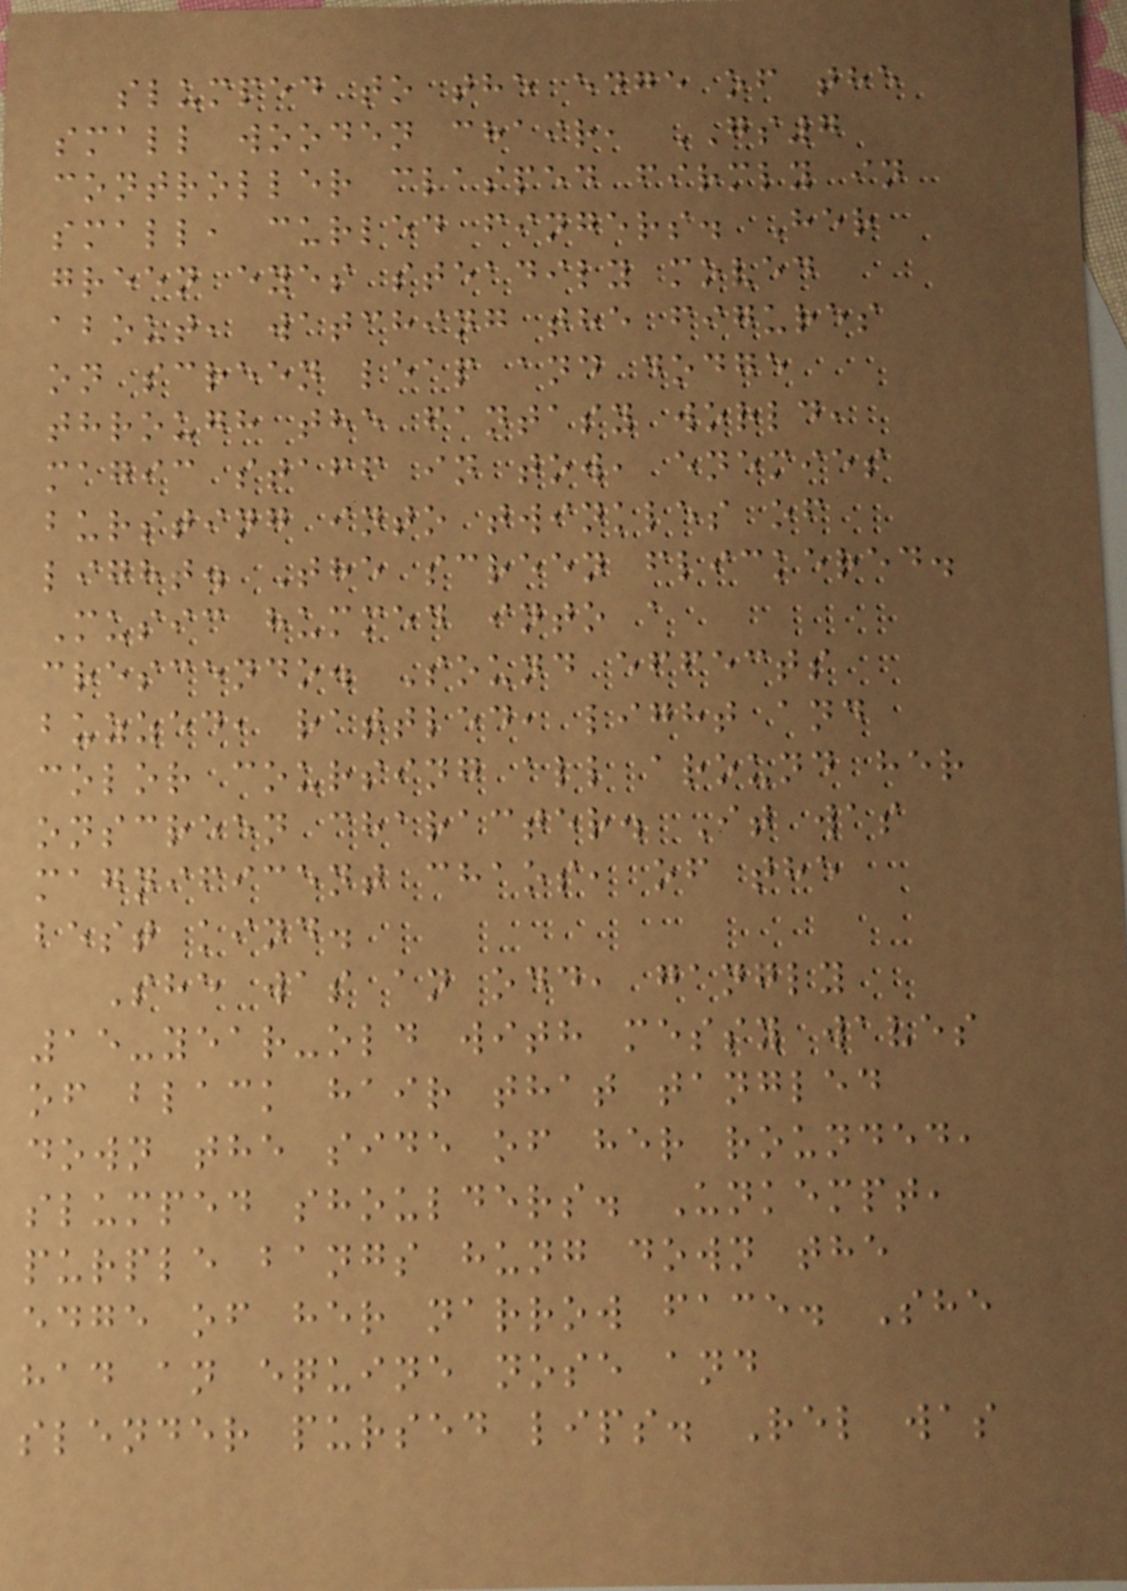slumped to the edge of the
small wooden chair, GS7
controller clasped firmly in
small, curled fingers. Her
green eyes steadily moved
about, watching the figures
on screen leap and dodge
through the fantasy world,
magic staff in tow, enemies
bursting into twinkles of
light. The screen flickered.
Music hummed into a
crescendo. Sound effects
buzzed, rattled, light and
color coursing all around her
onscreen character. It was
magnificent chaos, of the
best kind.
She was an odd, gangly
15-year-old with messy waves
of black hair that tangled
down the side of her rounded,
slumped shoulders. Unkempt,
purple bangs hung down the
edge of her narrow face. She
had an equine nose and
slender pursed lips. Rel was
